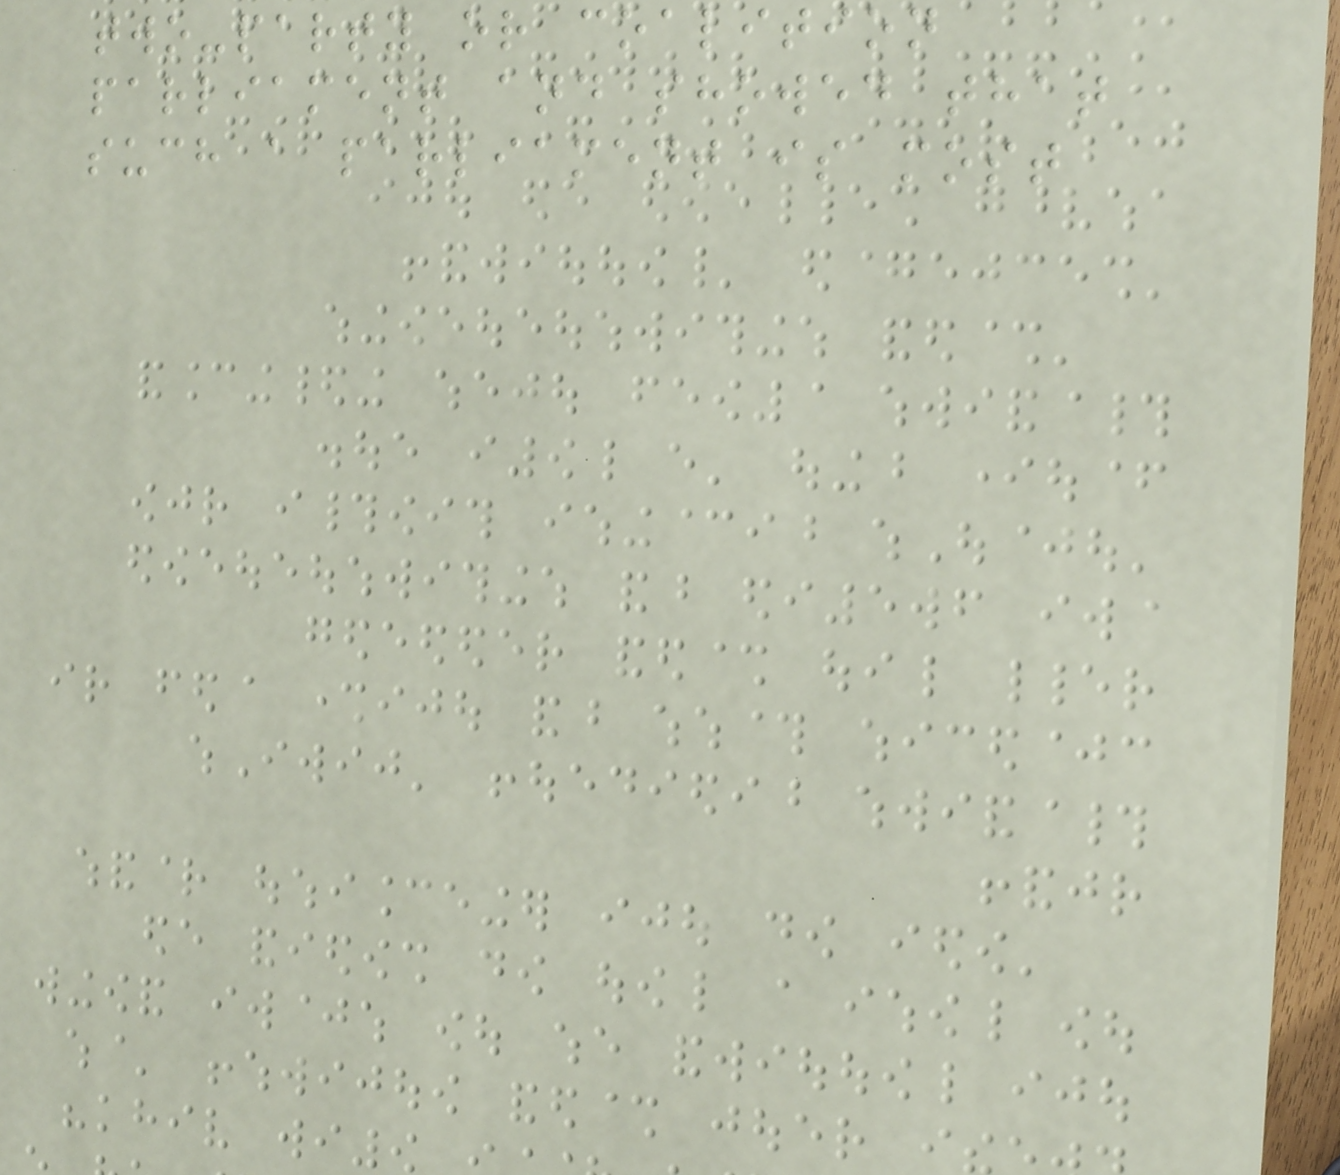two-party or coalition
parliament and showed that
such a parliament is most
